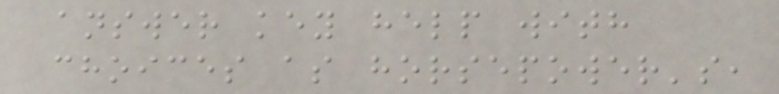answer key help with
choices as horsepower's,
